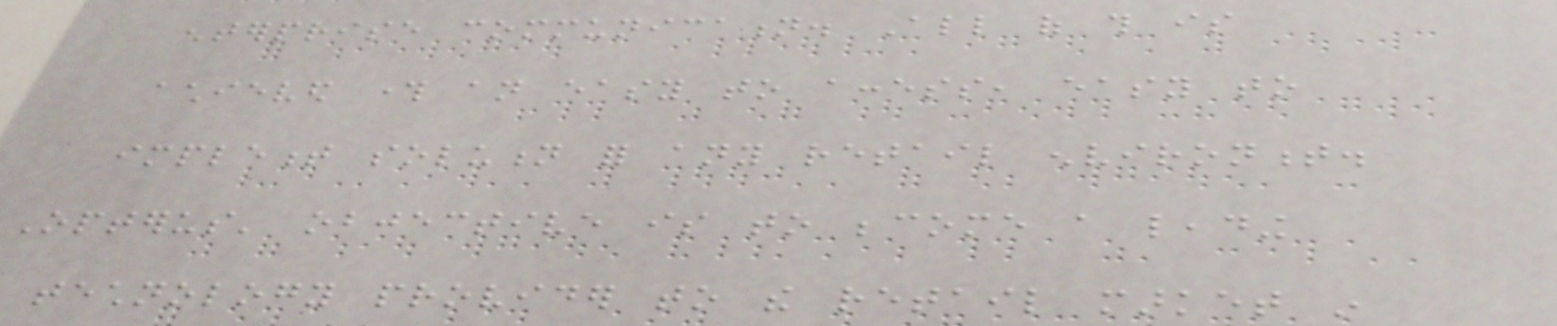enterprise communication. All of this is
achieved through an easy to access, easy to
implement solution for any retail environment.
Opterus' objective is to become a leading
technology provider to the retail market in
